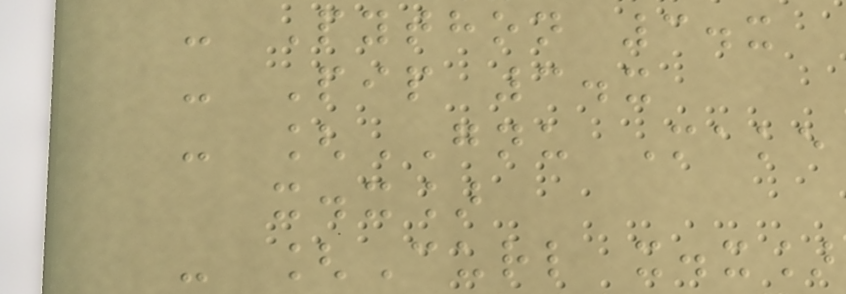- Python 3.x
- Pip 3.x
- [GNU Make
x.x]
- [Curl x.x]
